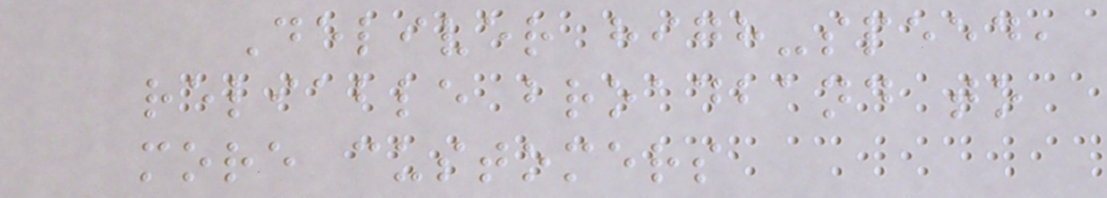Deliver high-speed,
reliable broadband to
more customers
